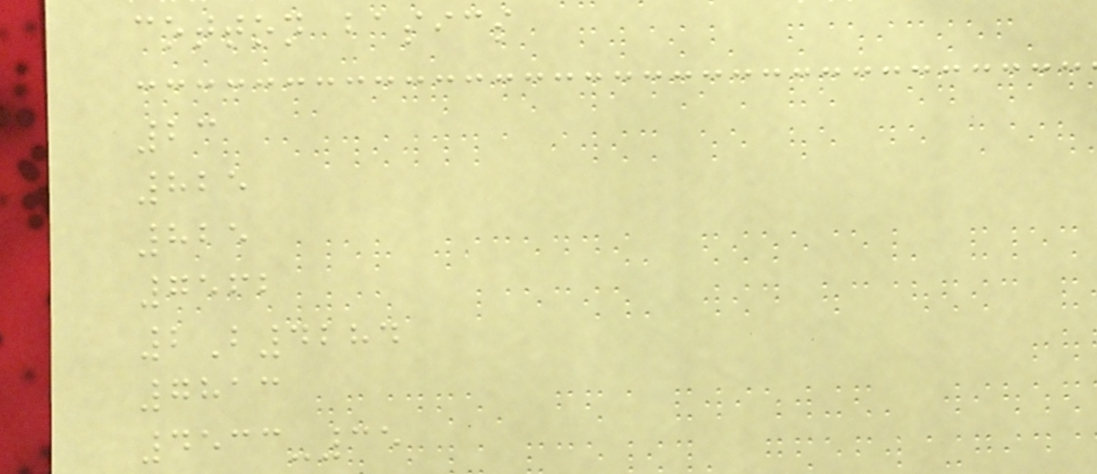cotton basics
23
825
825
7562
2B4284
7813
4533-35
